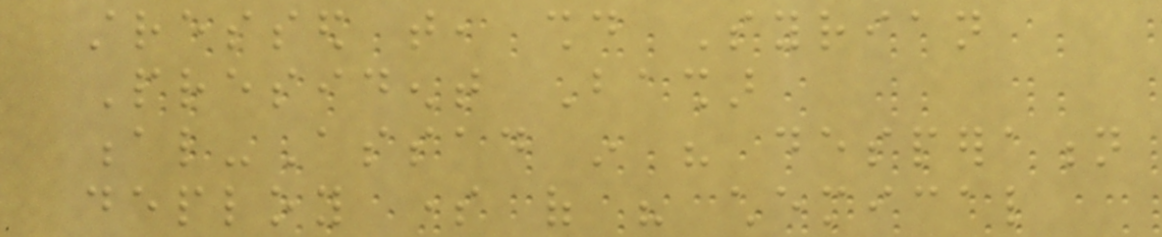stressed that, should Syrian
President Bashar
al-Assad in his desperation
deploy some of his chemical
